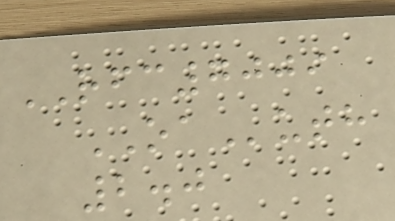RFC7009
OAuth
2.0
